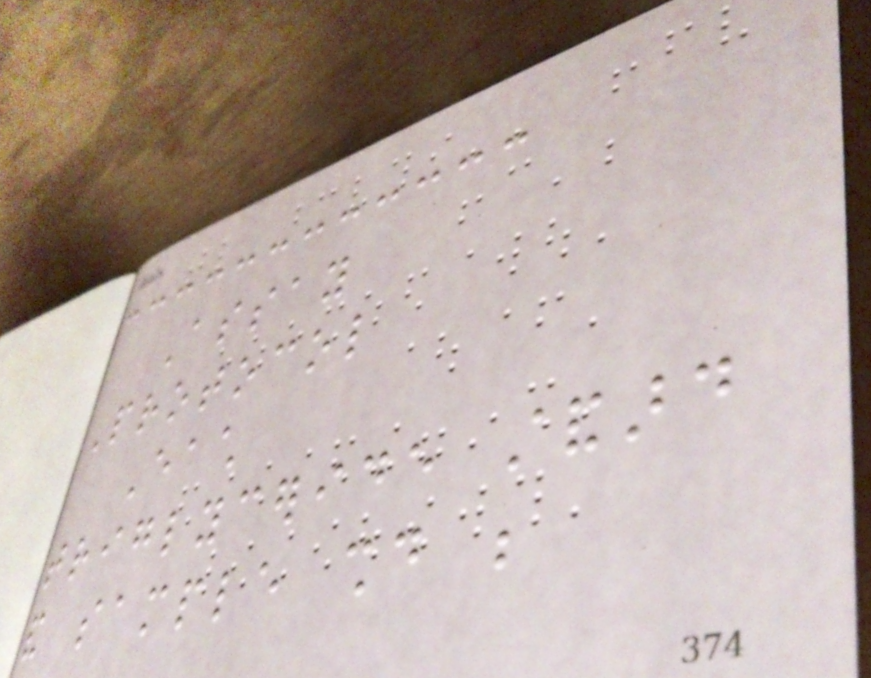Assay
Protocol
Each
triglyceride standard
and sample should be
